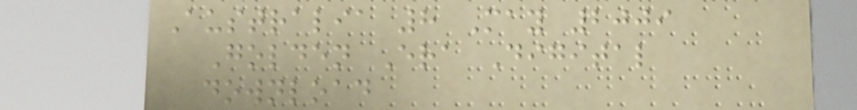Australia 8 May 2009
Golden Era Digital
download
